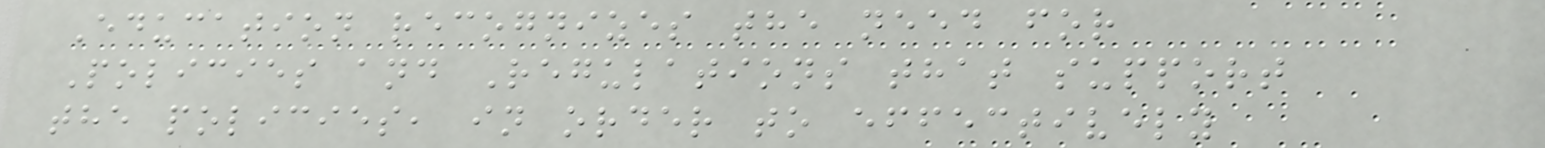Education recognizes the need for
Policies and Regulations that support
the policies, in order to effectively
